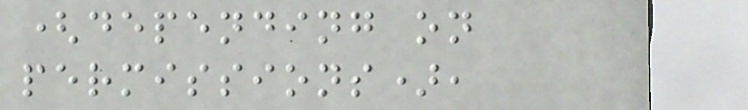(depending on
permissions),
